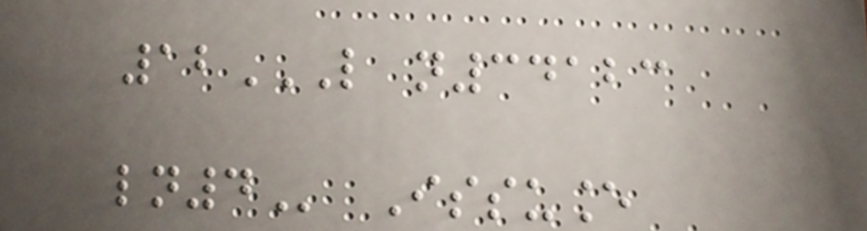12L N34123
LN4 Issuance
